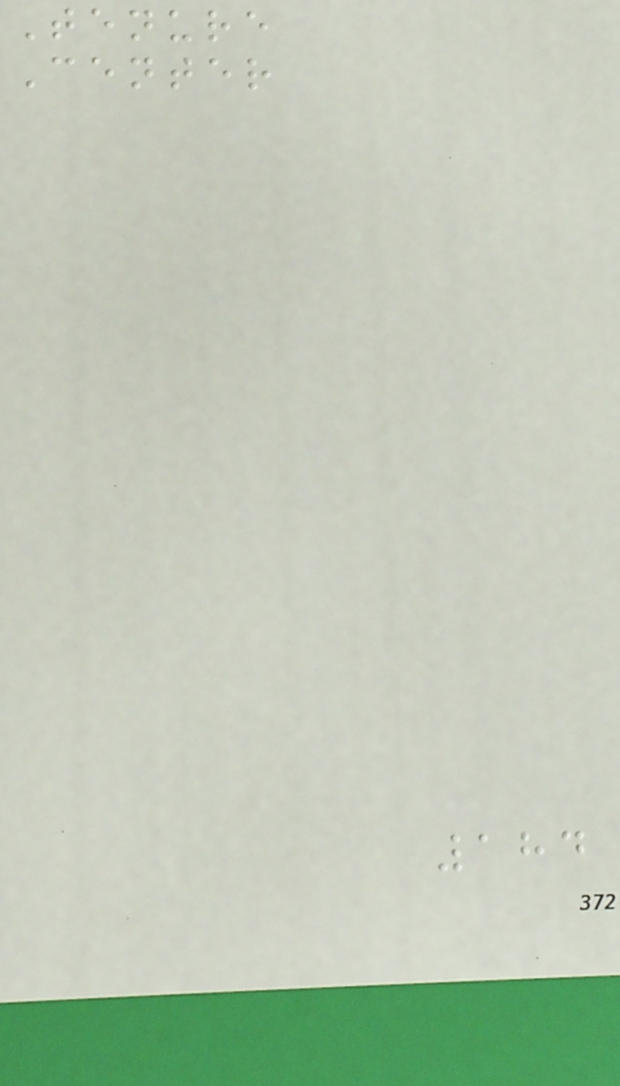Tenure
Center
184
